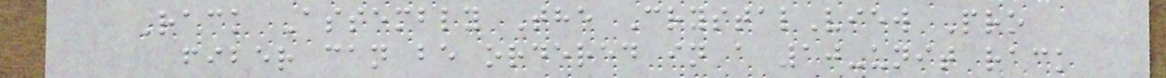Rack Assembly The CrystalView Pro
fiber can be ordered in a 10-unit rack
